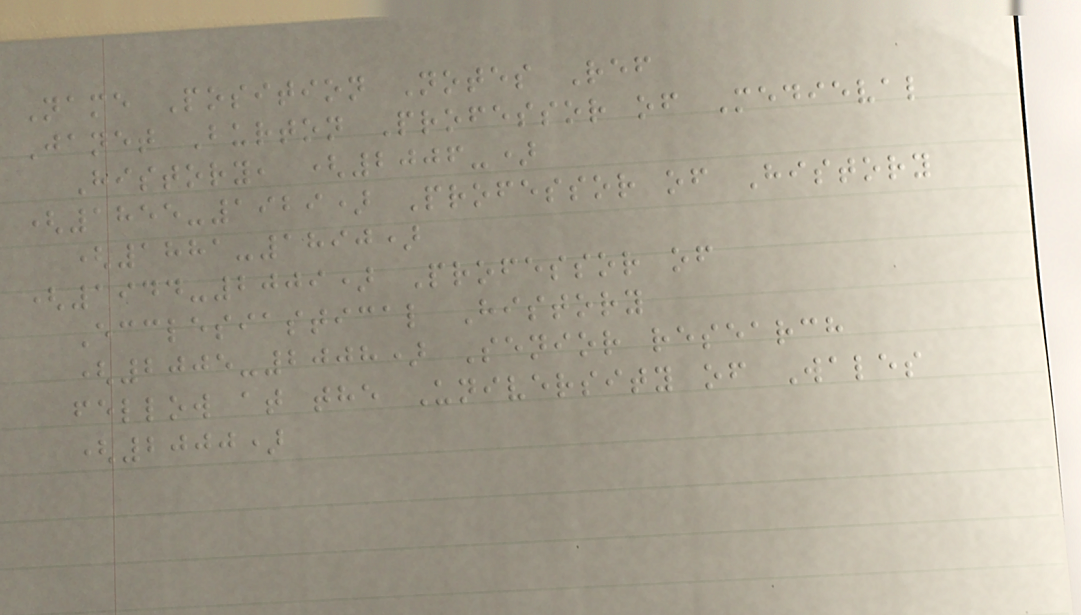Name Position Notes Ref
Janet Burton Professor of Medieval
History, (2006-)
(1855-1929) Professor of History
(1881-1890)
(1944-2009) Professor of
Ecclesiastical History
(2005-2008) Senior research
fellow at the University of Wales
(2000)
